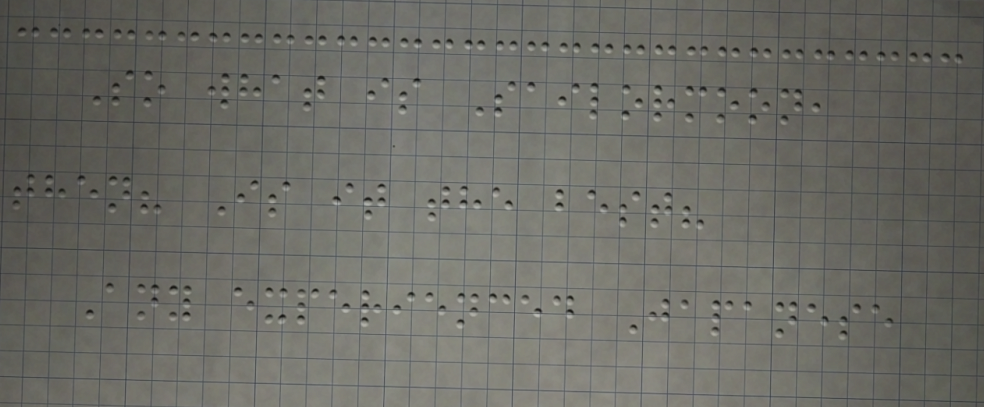So what is Sailormoon,
then? Is it the best?
Any experienced Japanese
